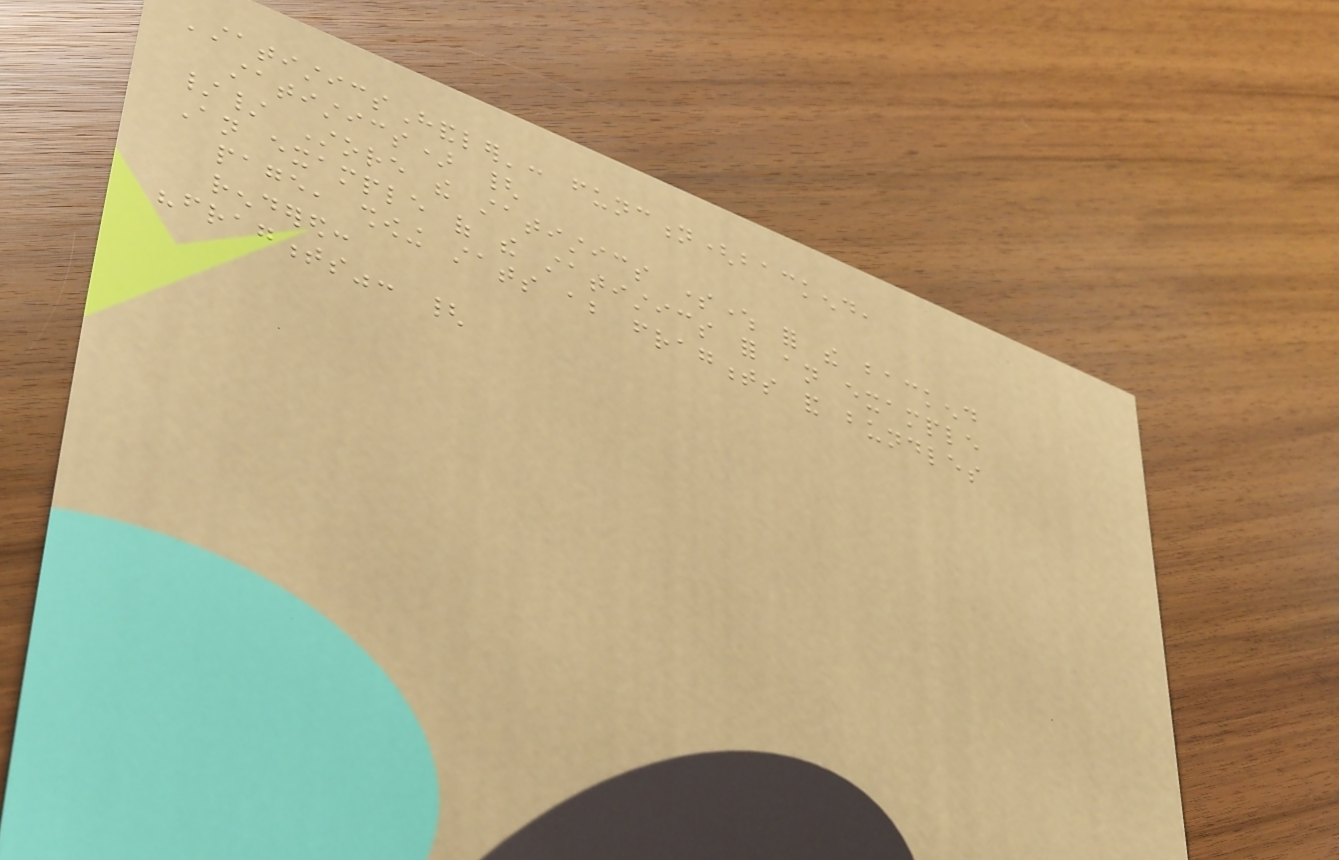'statisticsHandler': function(backend,
statistics) {
// Store the statistics somewhere for the backend
An example of the statistics for an example
page, showing stats about fragments and bundles
rendered:
"fragments": {
